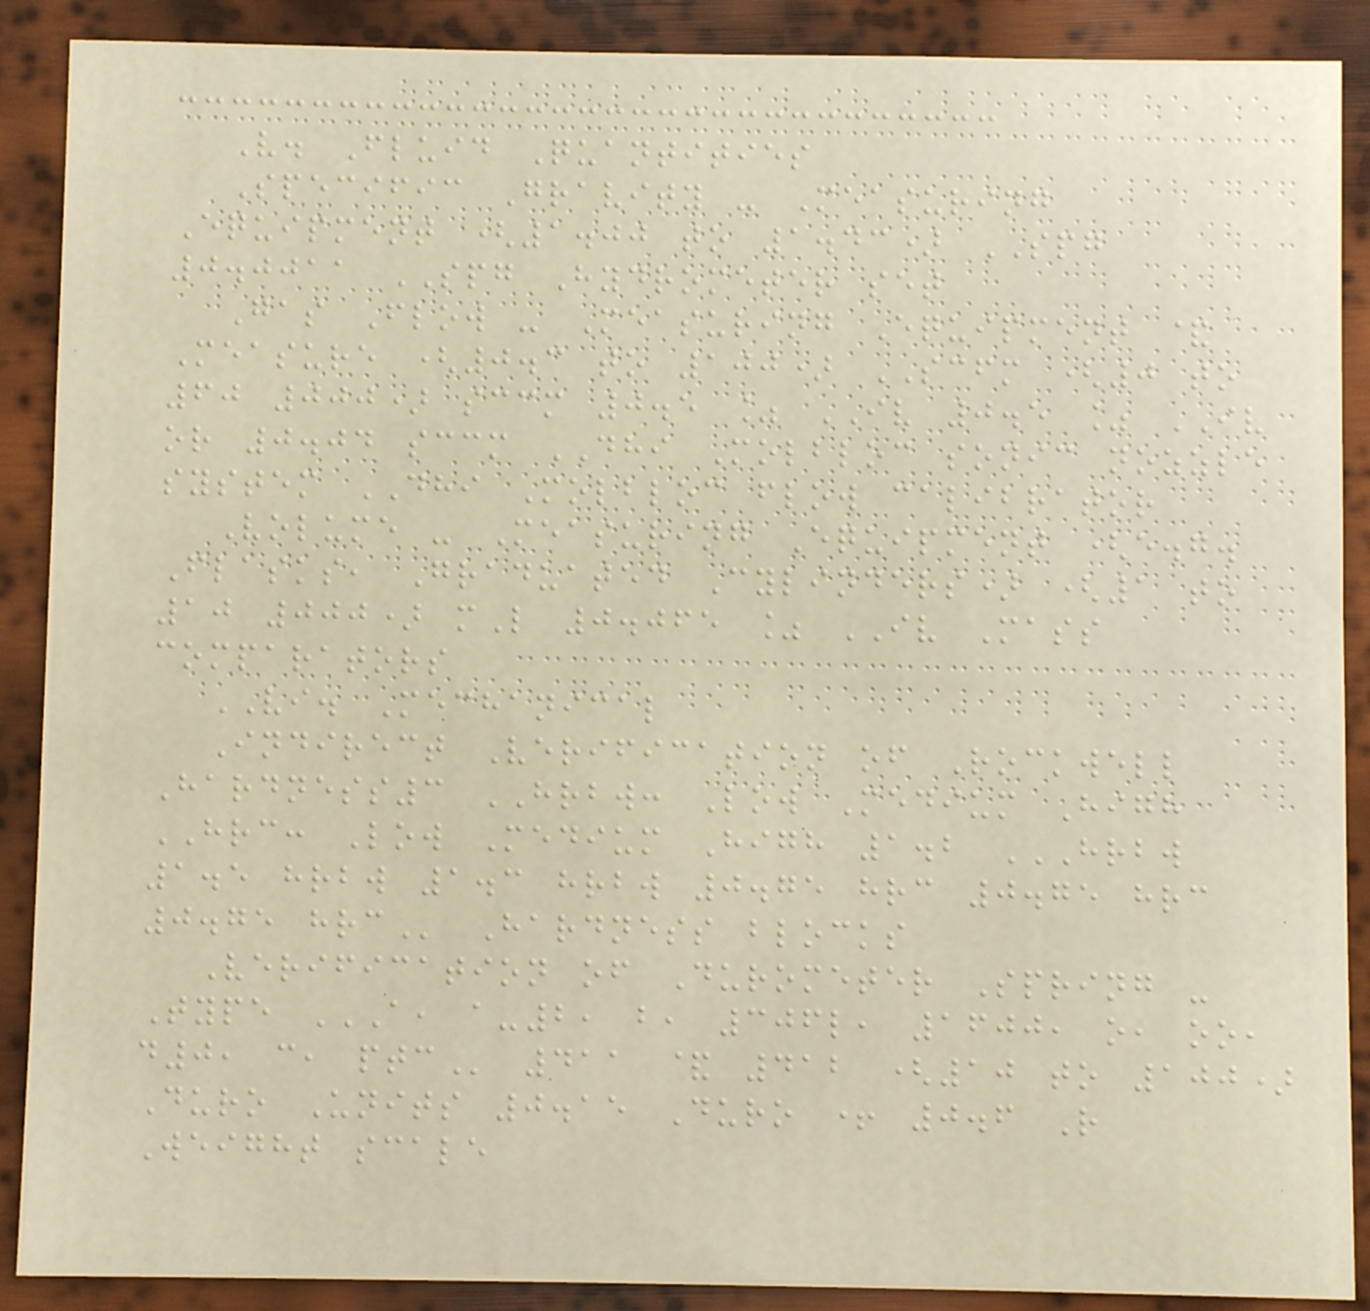V. Fluid Quantities
Specific Gravity - Measuring
Equipment (1.00 to 1.43) SPG
0.0011 SPG Hydrometer set
Gas Flow - Measuring Equipment &
Measure (0.3 to 100) SCFM (0 to
60 000) sccm 0.5 % IV 0.5 % IV
or 0.04 sccm DHI Molbloc sonic nozzle
system DHI Molbloc flow calibrator
Volume - Measuring Equipment (e.g.
Flasks, Graduated Cylinders) (1 to
10 000) mL 0.065 % IV Mass
comparators
VI. Mechanical
Indirect Verification of Rockwell
Hardness3 HRBW: Low Medium High
HRC: Low Medium High 1.2 HRBW
1.5 HRBW 1.3 HRBW 0.75 HRC 0.75 HRC
0.75 HRC Hardness blocks
Verification of Durometer Spring -
Type A, A-2, B, 306L, 1600, O, OO,
D0, C, PTC 411 & 412 (10 to 100)
Duro Units 0.15 Duro + 0.6 R
Weight scale
